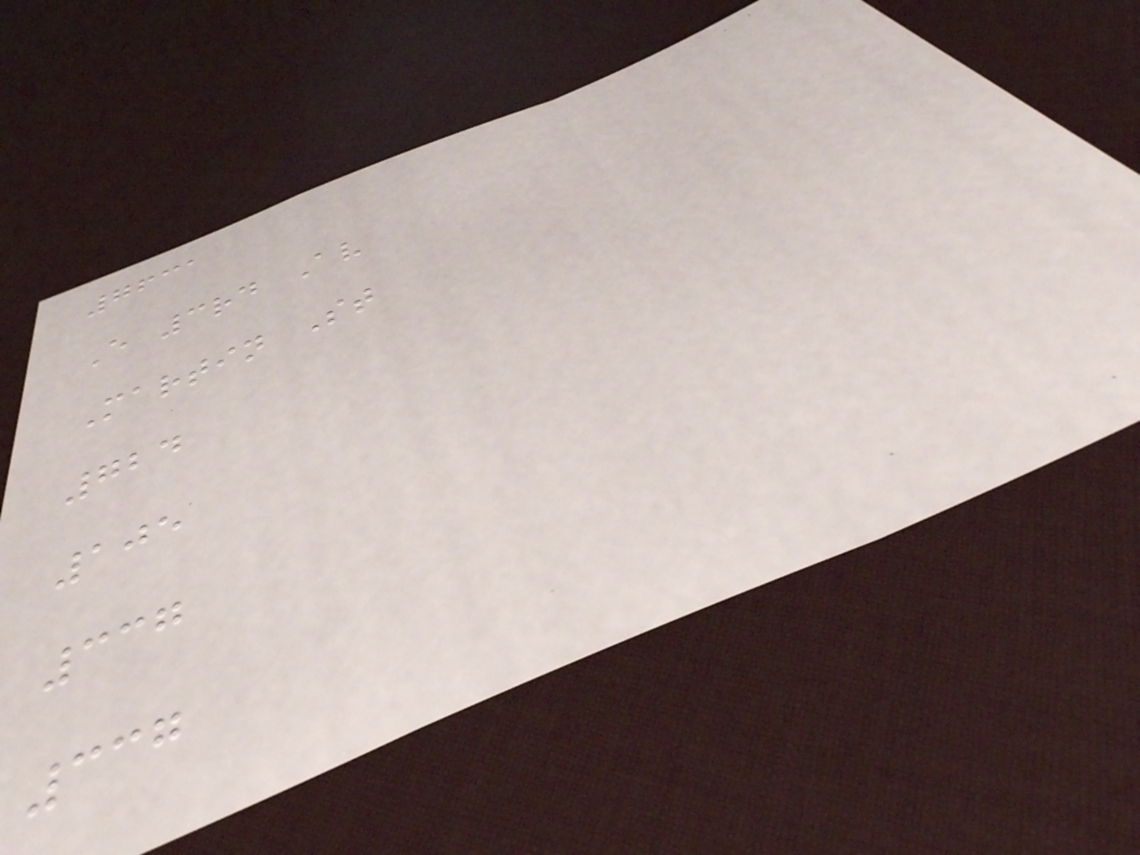7631
E 3rd Av
Martin St
724
105
337
337
